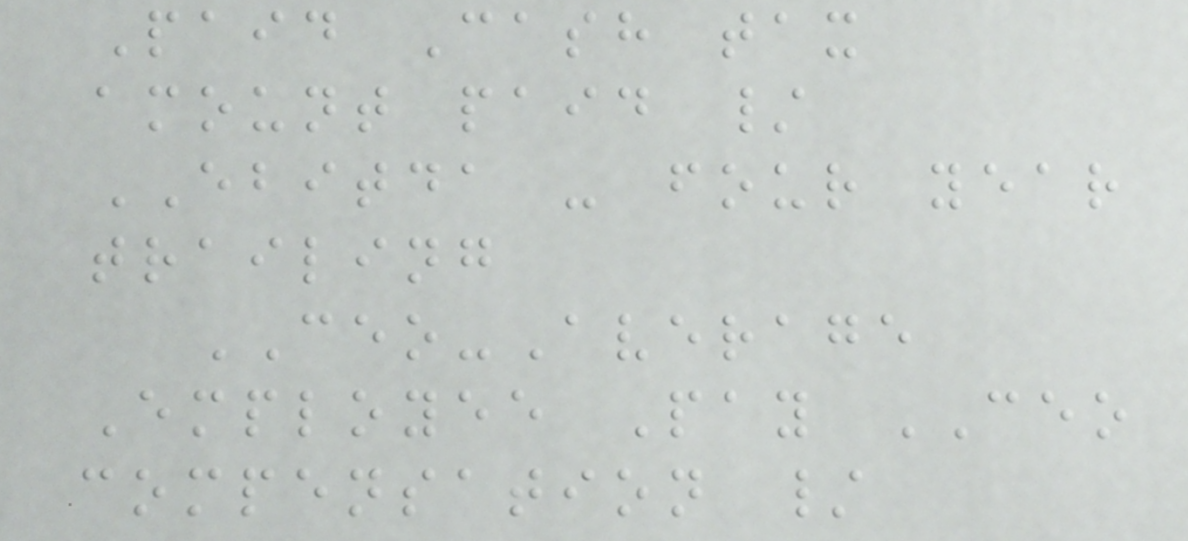Paid Cash tax
amount paid /
EBITDA - four year
trailing
CEO-Average
Employee Pay CEO
compensation /
